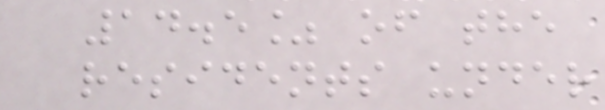14.5% of the
residents under
